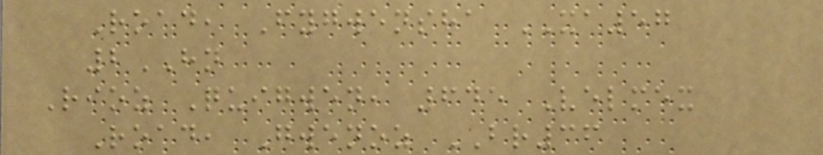Road, Fygwensha XA57
2HN
Rioz Quigwen, 645 Velmex
Road, Gwenoz BR36
